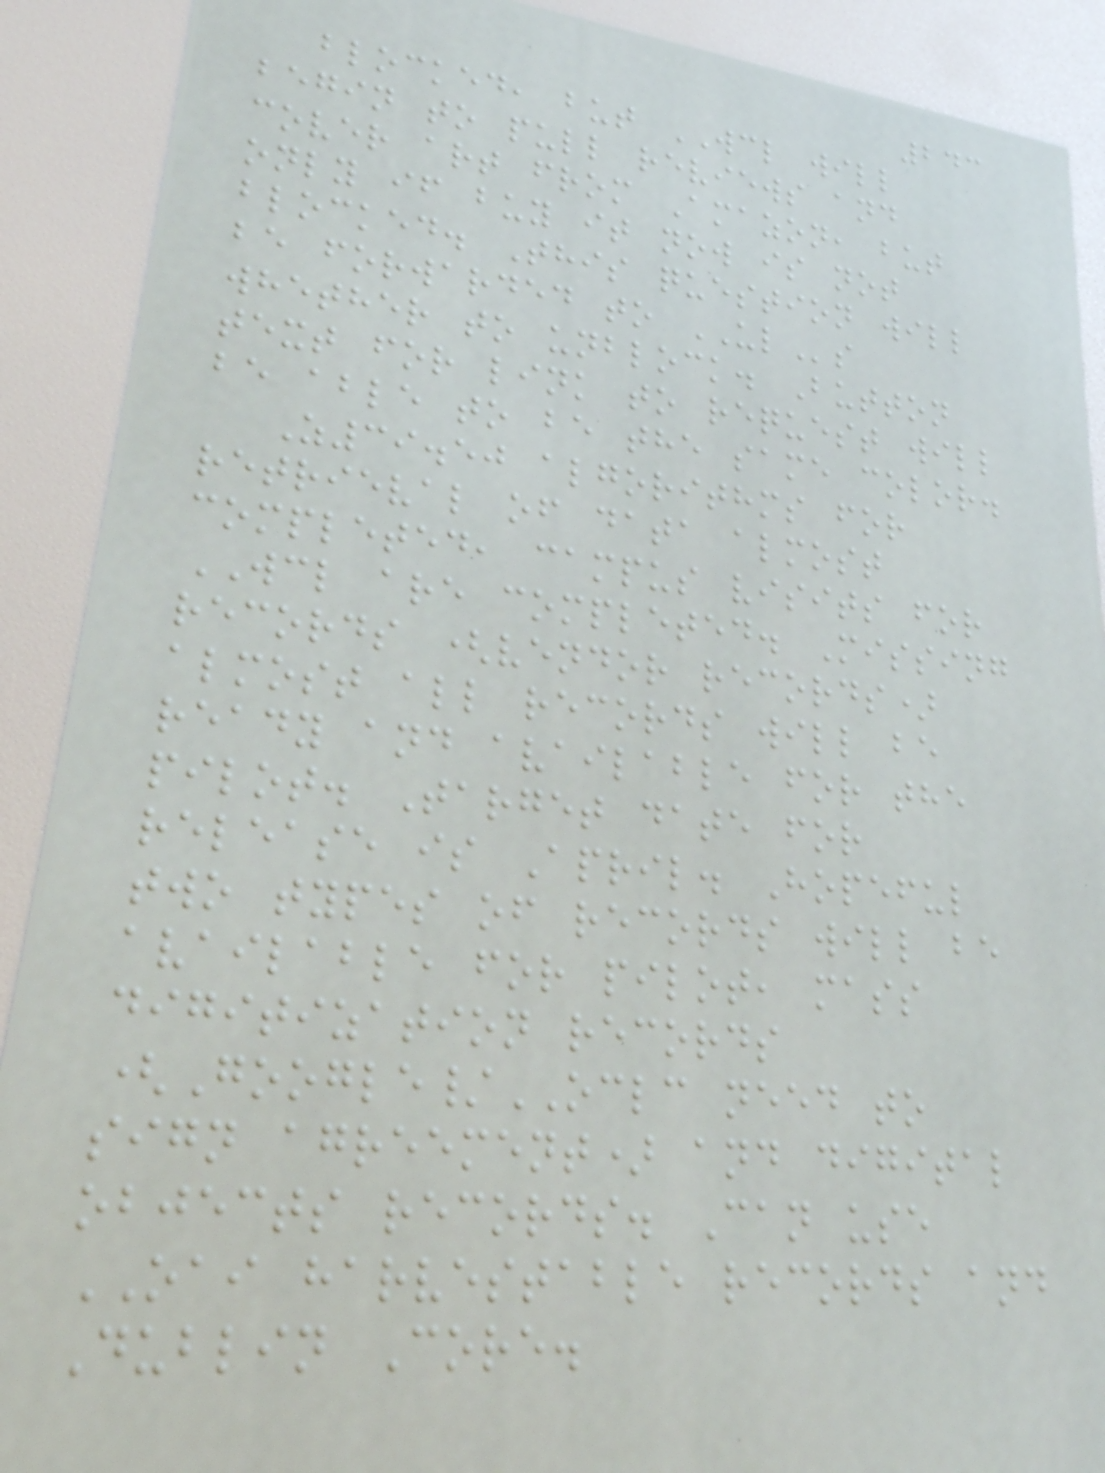243
blocked, but WCL will
begin to pull reviews and
cover art from Amazon, but
only if buy it now is not
blocked. This question will
be forwarded to ULs
whether to unblock. Button
text for link to request will
be able to be the same color.
Z39.50 algorithms for
retrieval of data almost
completed, campus visits for
WCL are completed. Missing
records (vendor records)
almost all records will be
ready and available for the
pilot. Target date for
release is April. Hopeful
two types of records will be
available for pilot, mass
digitization records
(Google/OCLC need to
sign agreement) and digital
objects records. Can use
OAI harvestable records and
Dublin Core.
